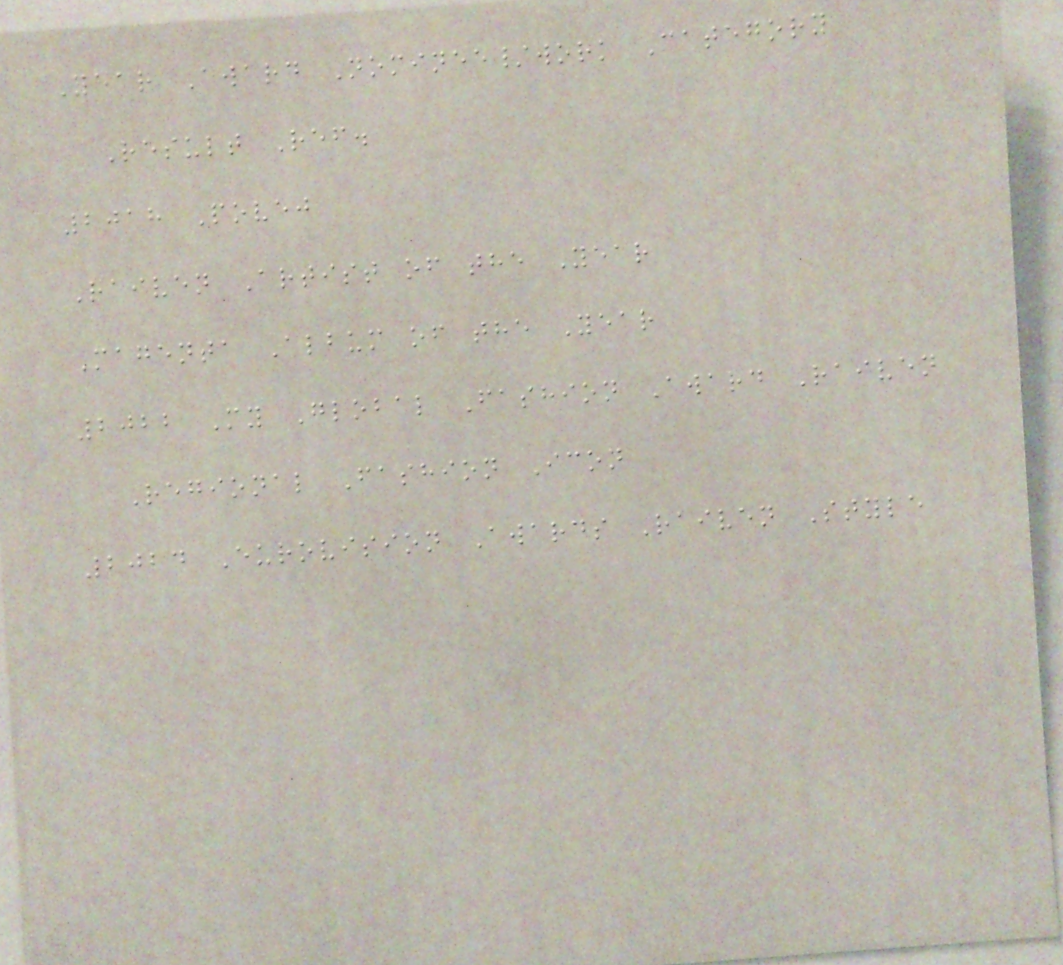Year Award Nominee/work Category
Result Ref.
2018 Povej
Raiven Artist of the Year
Magenta Album of the Year
2022 My Global Fashion Award Raiven
Regional Fashion Icon
2024 Eurovision Awards Raiven Style
